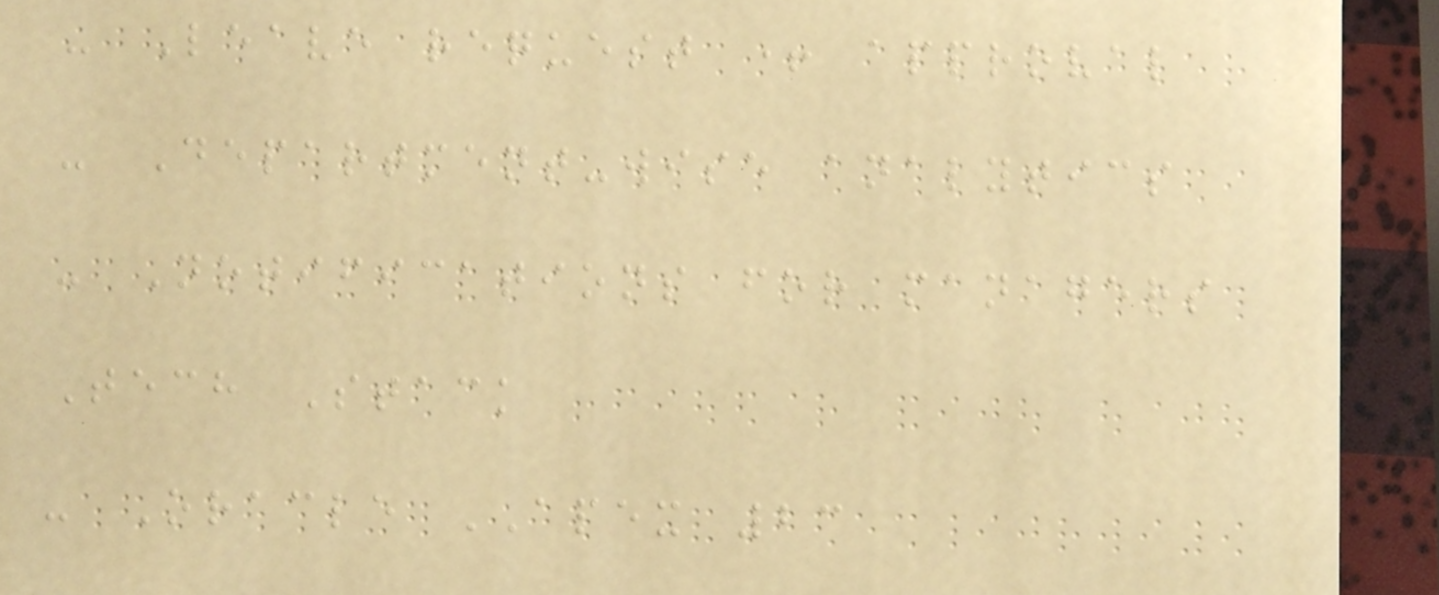- Leave request + approval
- Department-wise analytics
- Notifications for managers
Tech Stack
- Oracle APEX 23
